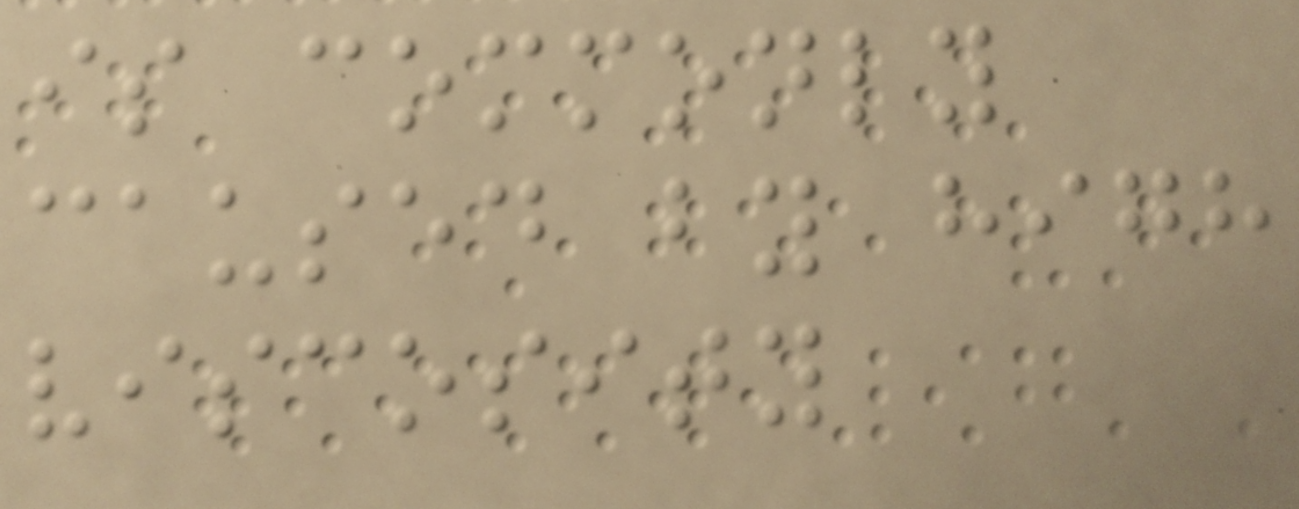is commonly
caused by high
viscosity
